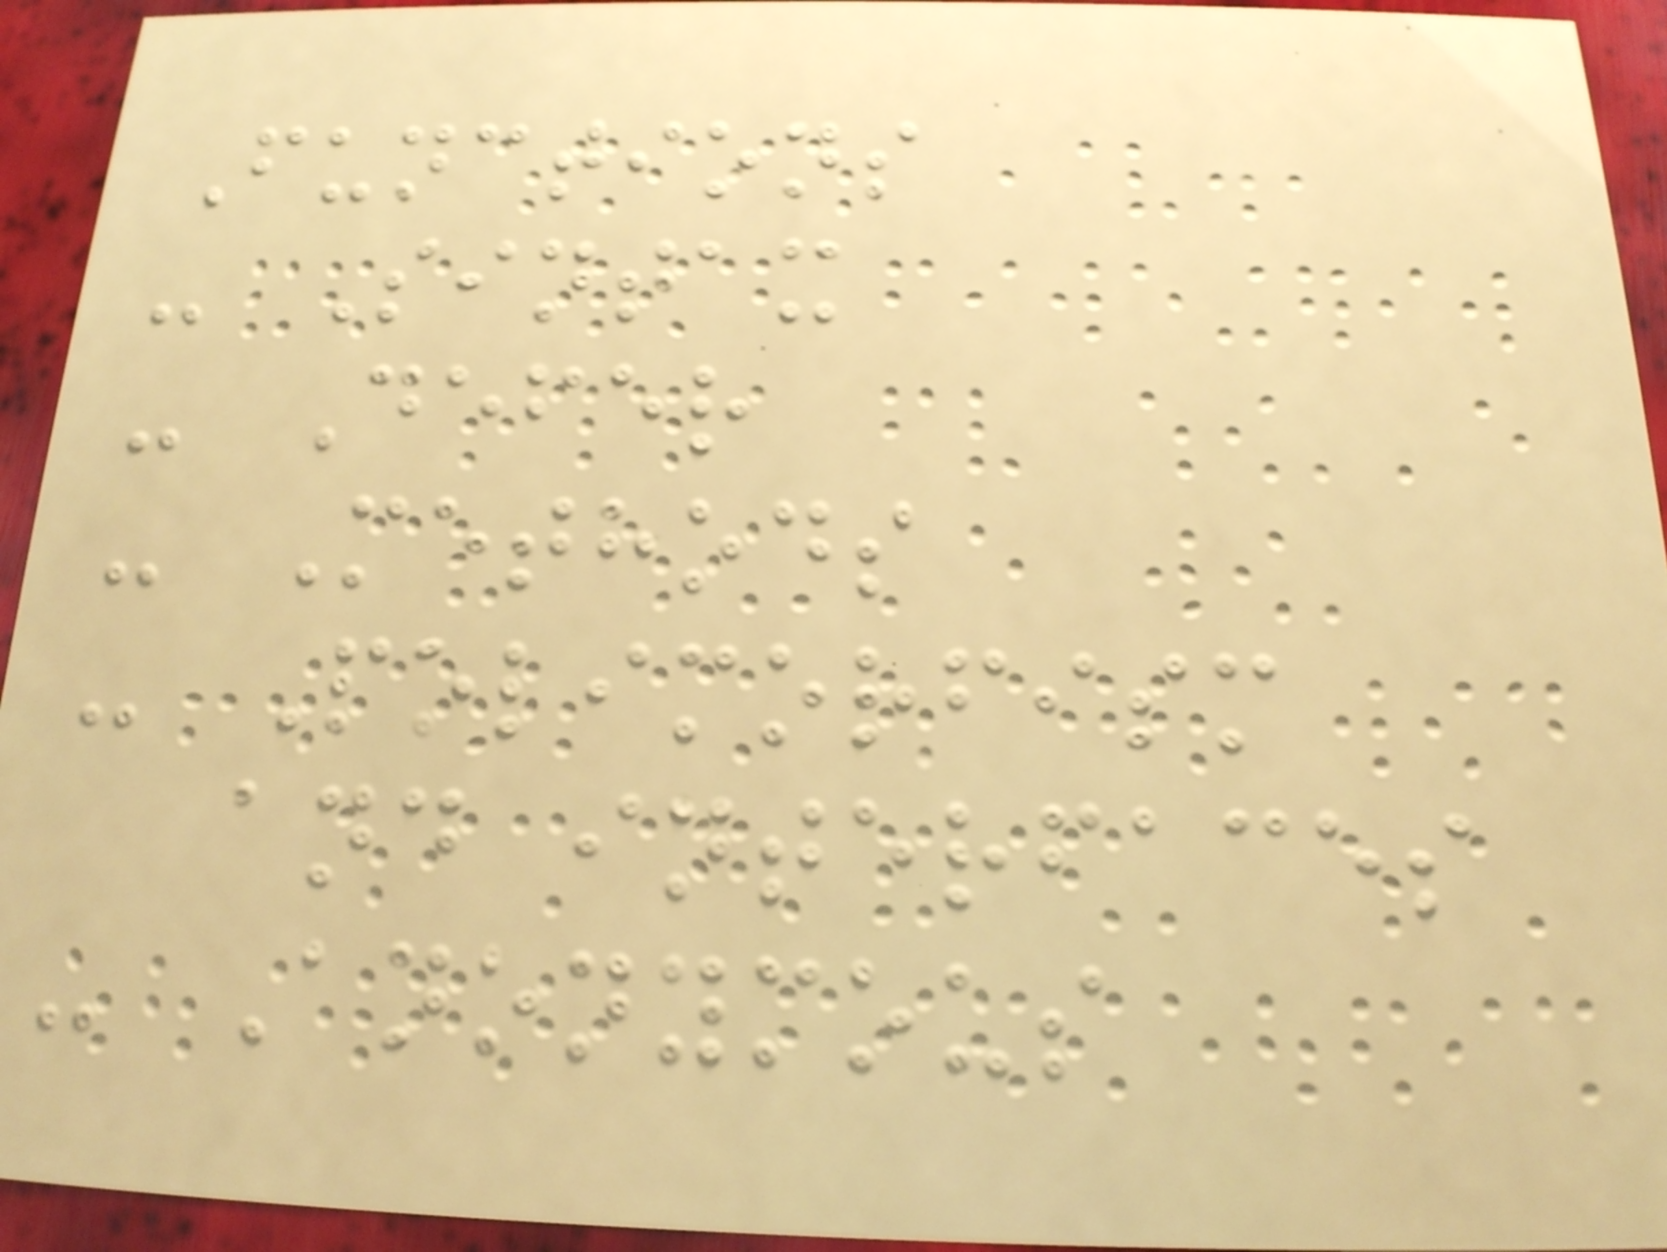Functions
- Sintax
- Defer
- Methods
- Polimorfism
and interfaces
- Anonymous
